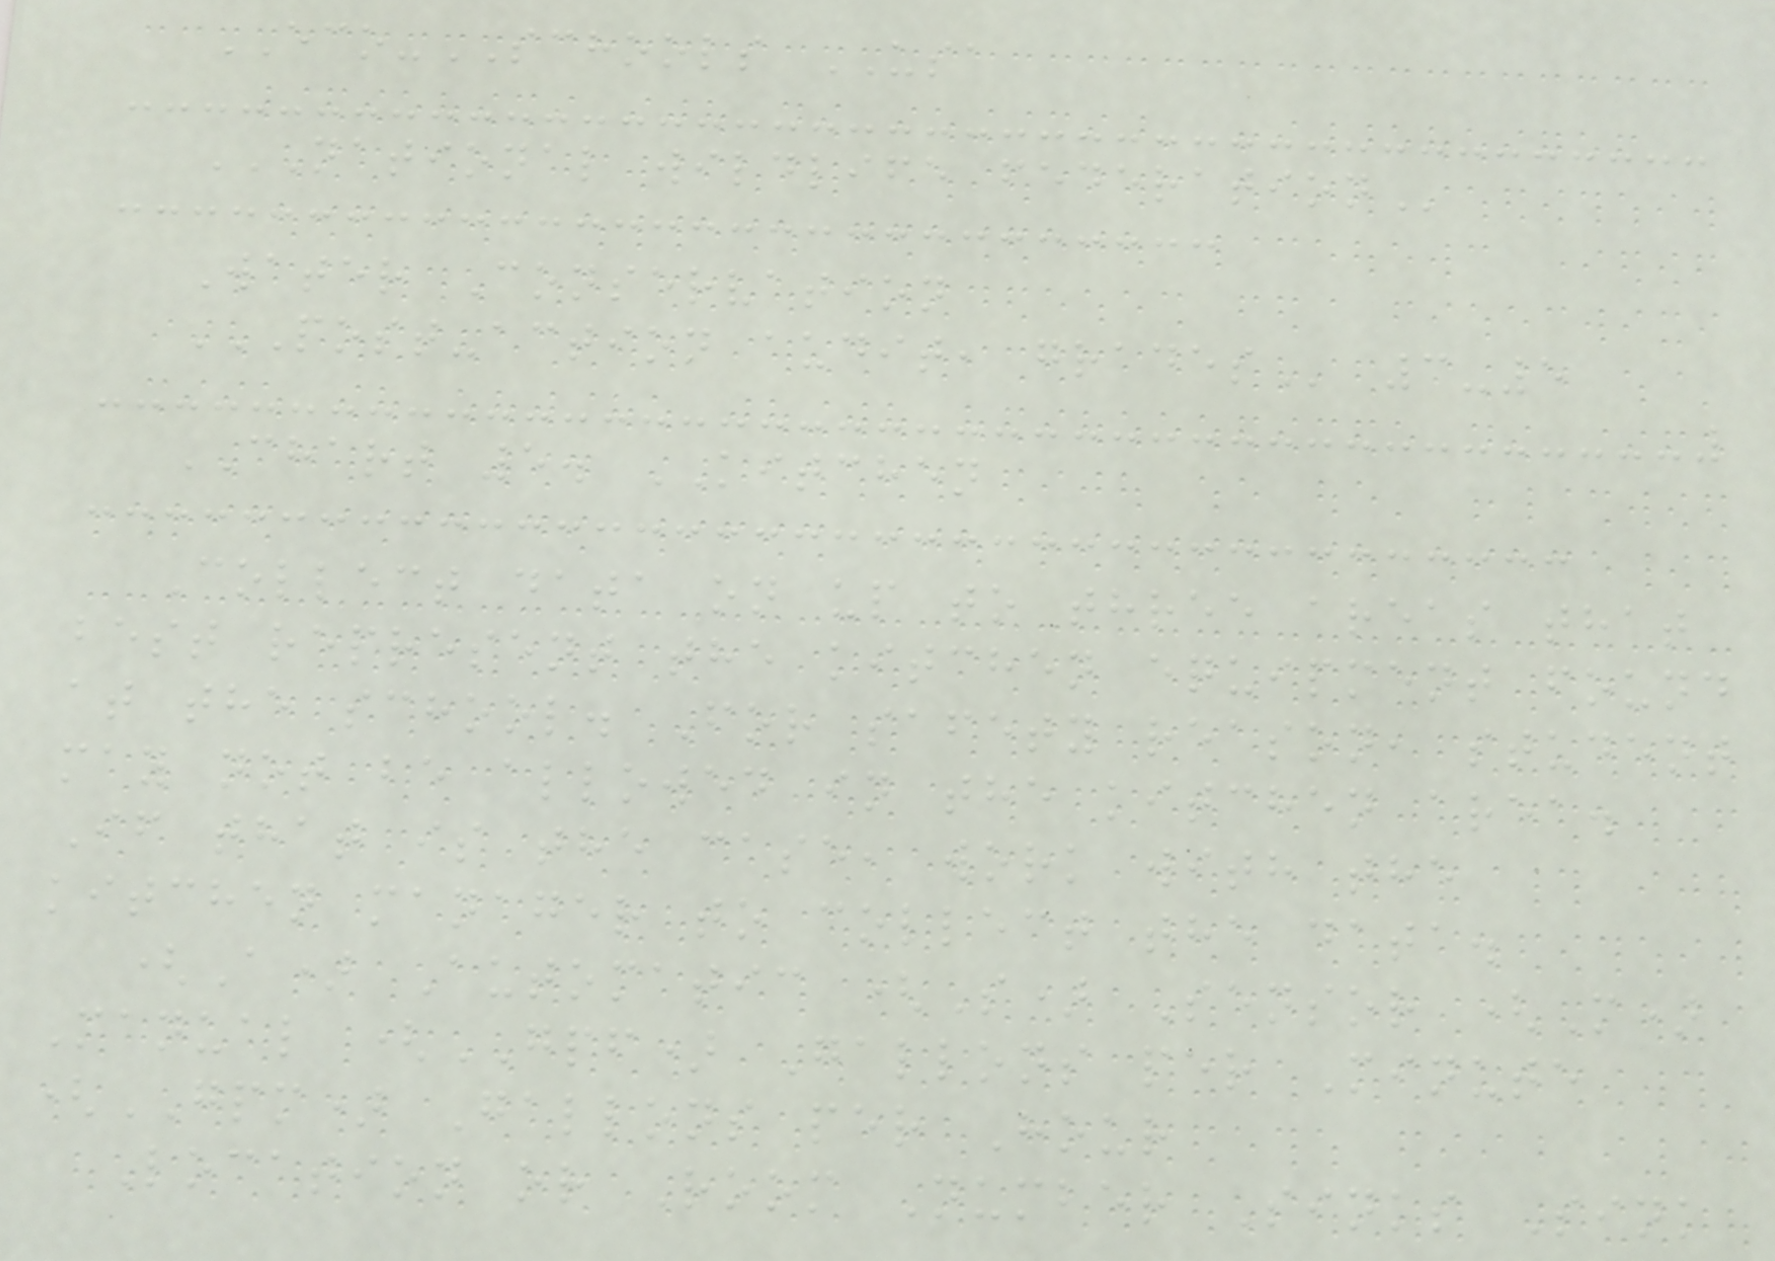ECO-SCHOOLS USA
NATIONAL WILDLIFE FEDERATION
Water Conservation
POST-ACTION AUDIT, GRADES 3-5
CHART 5. KITCHEN
Collect data on up to three areas that
best represent the kitchen equipment found
at the school. For safety reason, student
may not be allowed in the kitchen area.
If that is the case, work with the
kitchen manager to collect the data.
(A) Automatic (S) Sensor (M)
Manual (GPF) Gallons per Minute
(GPM) Gallons per Hour
Location or Room Number Sinks Sink
